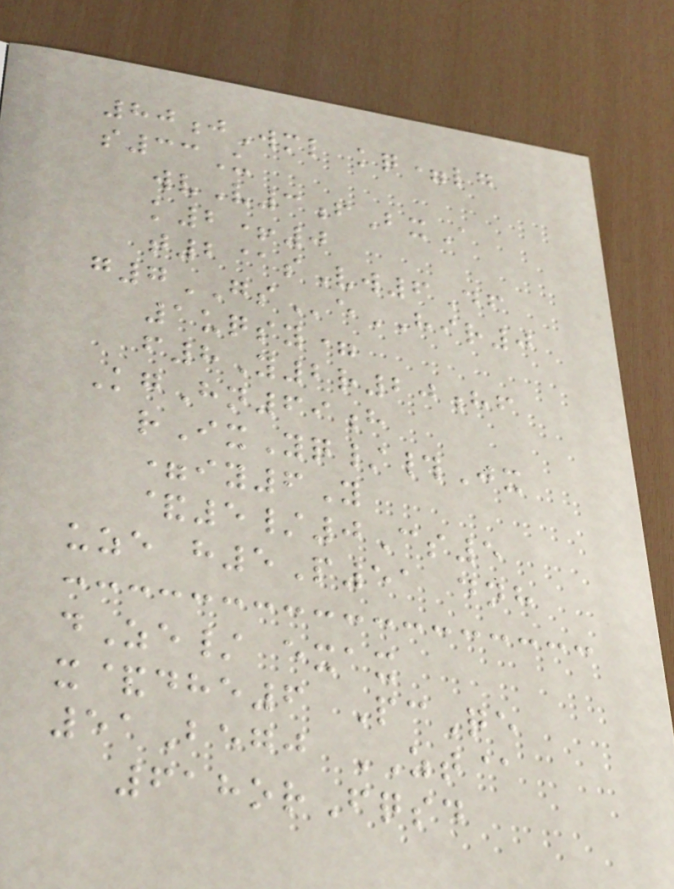80jWml kq=lg
s33U
wvV3fBxA
k2+0
t2@sVw6Df
g7GSeHIR0
1uqsy=
f8Y2r20hf
KgHn69h
rIxYq/#Jx
=iy6Y
&5/0Cs5
uze h5P51 dnh
dZe/ exax
x&dhe6 PcQe
51Begj ZT@
618orFqsd
